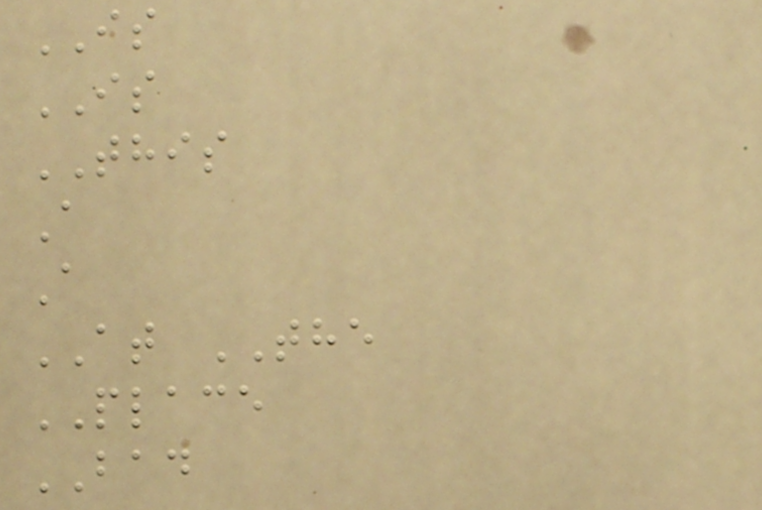IS
IS
THIS
A
A
AT THE
PLACE
BAD
